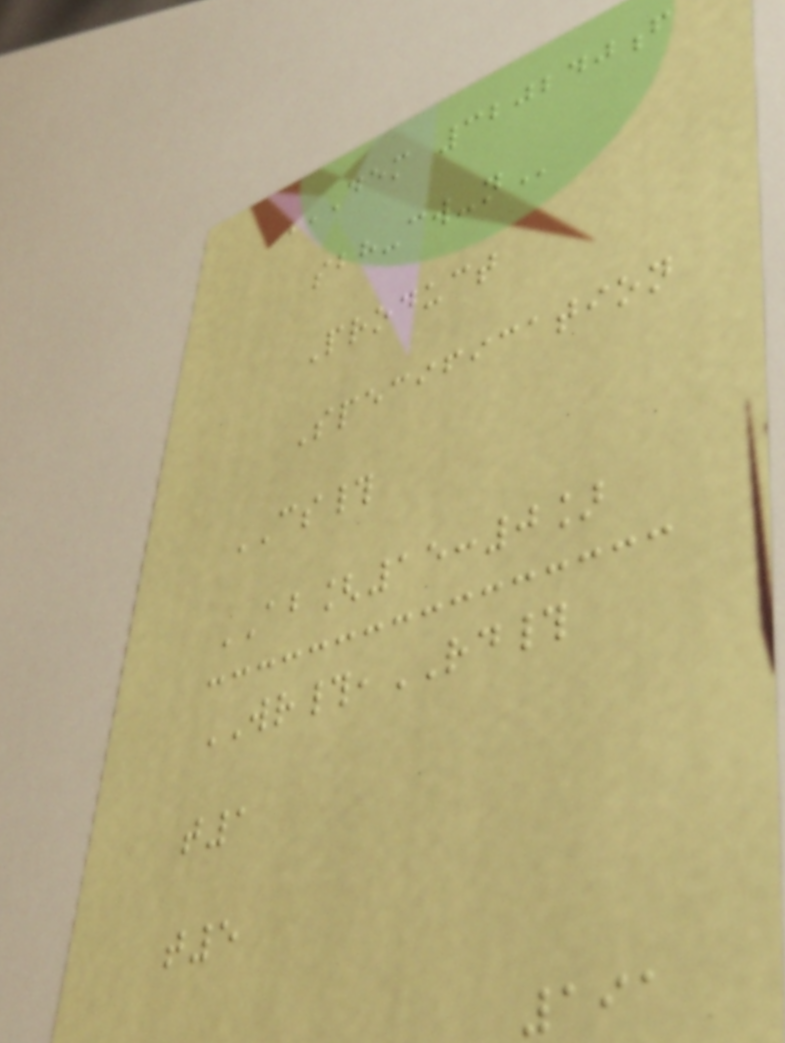DEM 320240F
SBH-CW-N
Product
Specification
CS#
AB[15:0]
WR#,RD#
t1
t5
191
